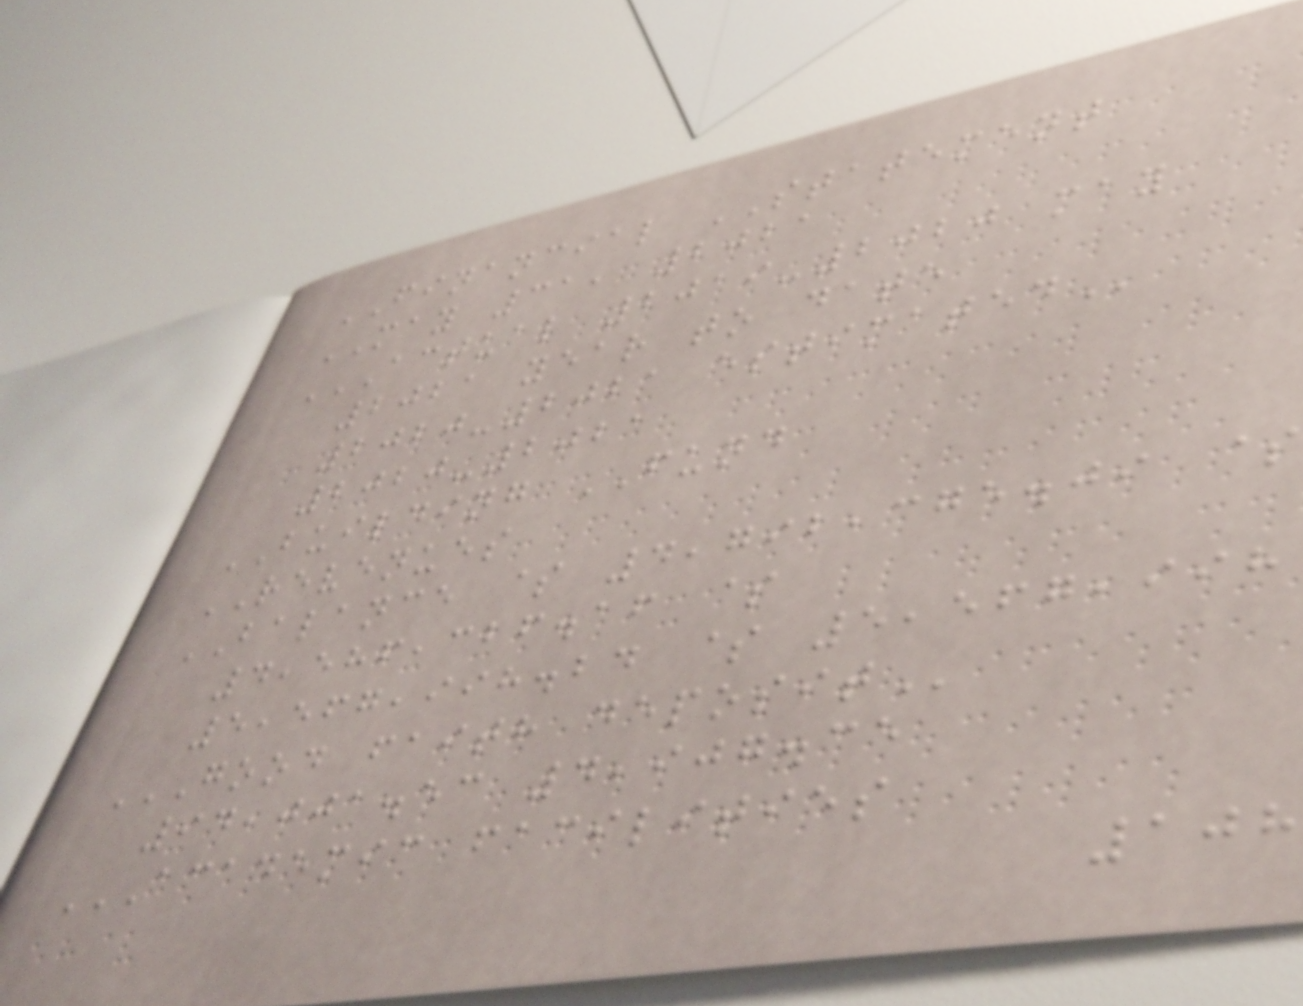FINANCIAL STATEMENT
MAY 31, 2021
ACTUAL 2019-2020 MAY
2021 YEAR TO DATE
2020-2021 ESTIMATED
2020-2021
BUILDING FUND
REVENUES
BALANCE $ 4,792,375.09 $
4,586,326.16 $
5,567,998.24 $ 5,567,998
GOOD FAITH DEPOSIT
94,001.53 4,907.35
ACADEMIC FACILITIES
108
